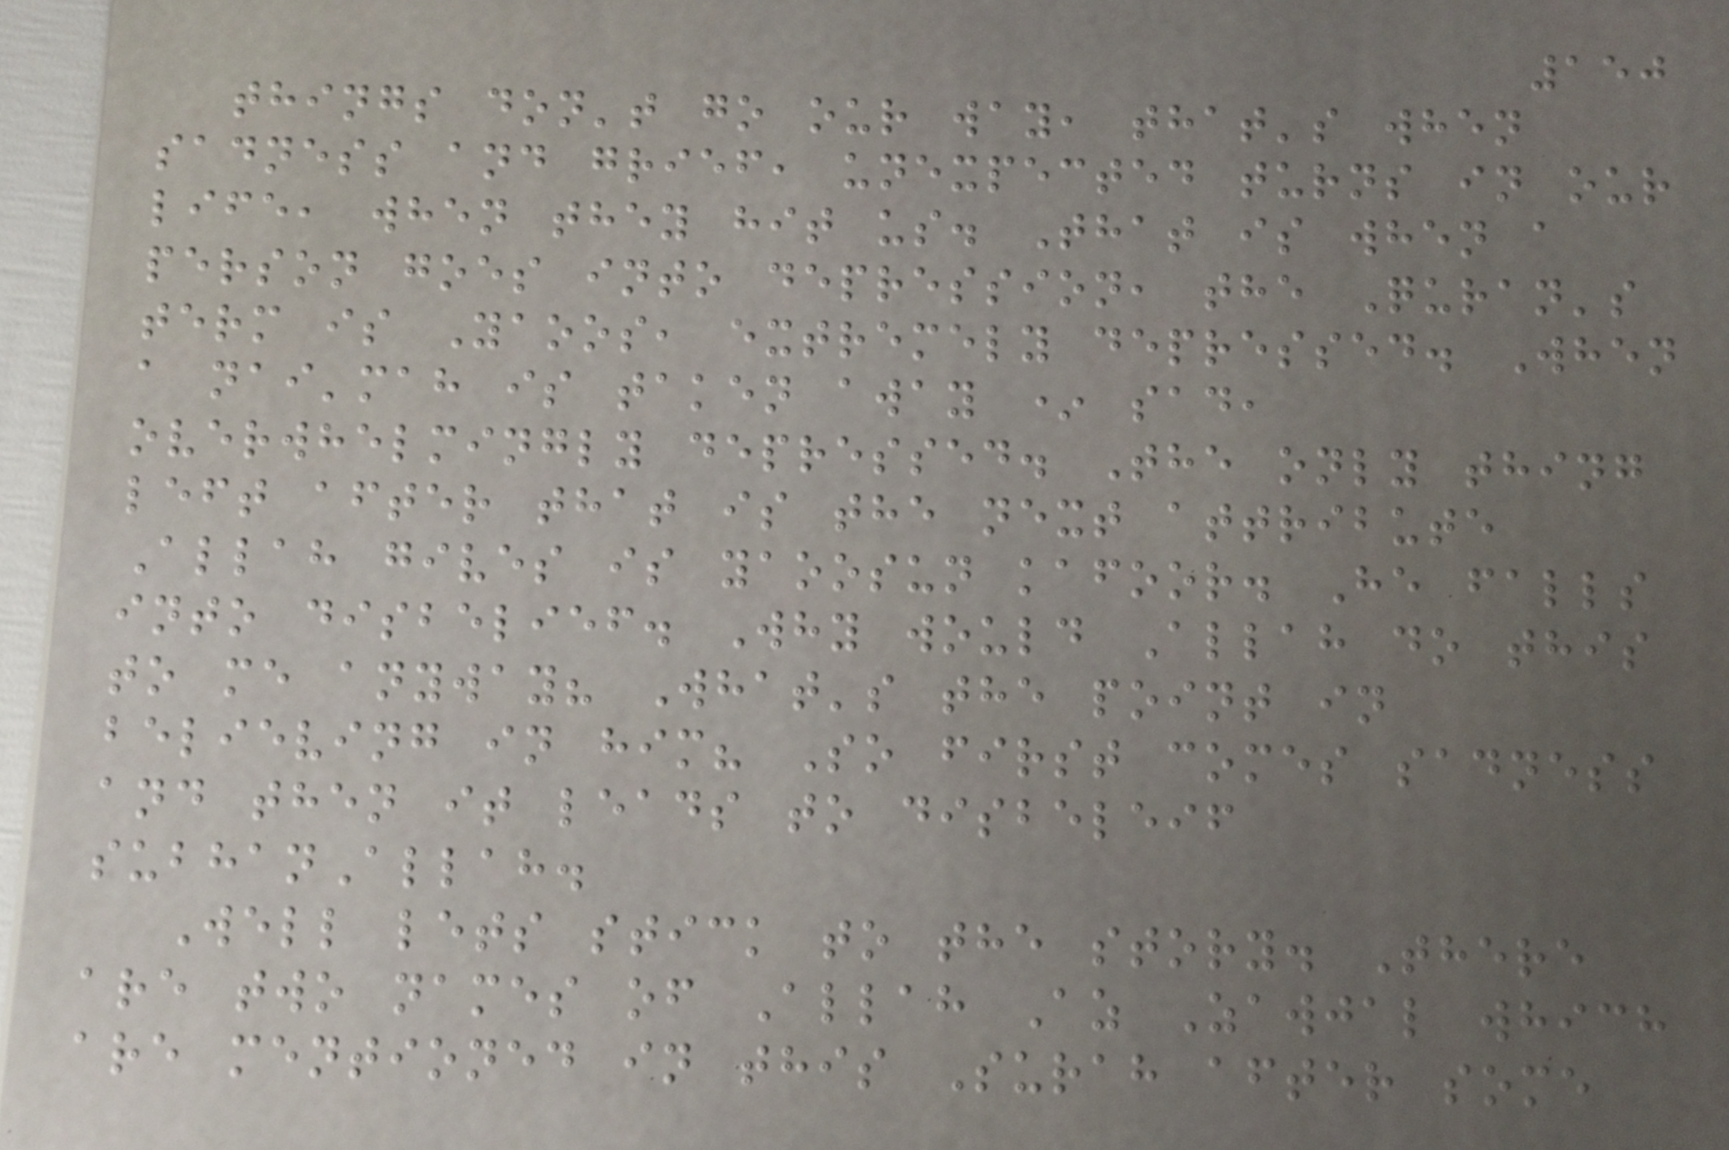150
things don't go our way, that's when
sadness and grief, unexpected turns in our
life, when they hit us. That is when a
person goes into depression, the Quran's
term is Yaoos, extremely depressed. When
a nai'mah is taken away * sad,
overwhelmingly depressed. The only thing
left after that is the next attribute
Allah gives is yaoosun kafoor. He falls
into disbelief. Why would Allah do this
to me anyway? What's the point in
believing in him? So first comes sadness
and then it leads to disbeleif
subhanAllah.
Well lets stick to the story. There
are two names of Allah Az Zawjal which
are mentioned in this Surah after some
